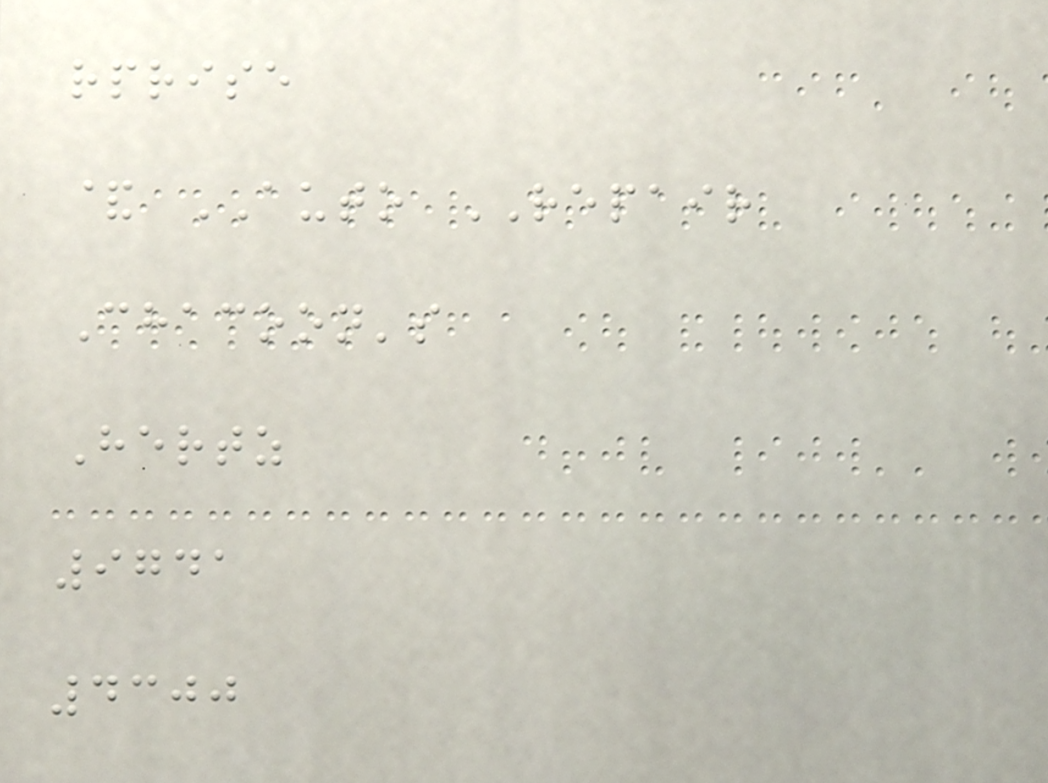rprise
& AUTO REPAIR
Chacoon's
Hertz
9741
4300
